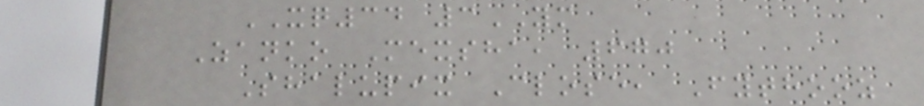XQ34 3YM
Zanko Mexsha, 670
Shalupix Close, Fythooz
